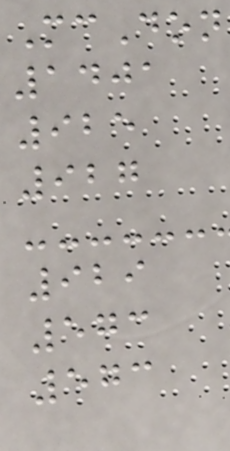McDon
1401
925
927
929
573
573
